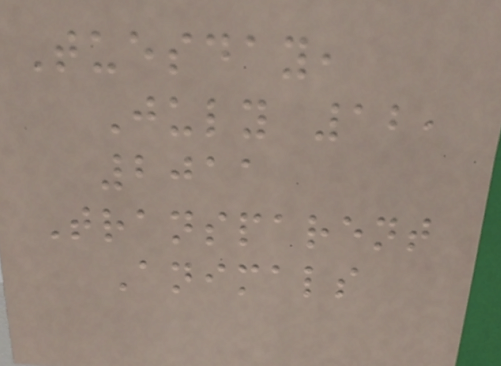Tuesday,
July 12,
2011
Transparent
Animals
